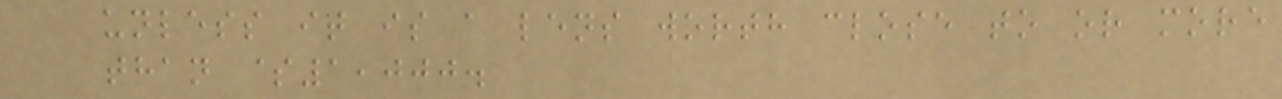unless it is a lens worth close to or more
than $1,000.
